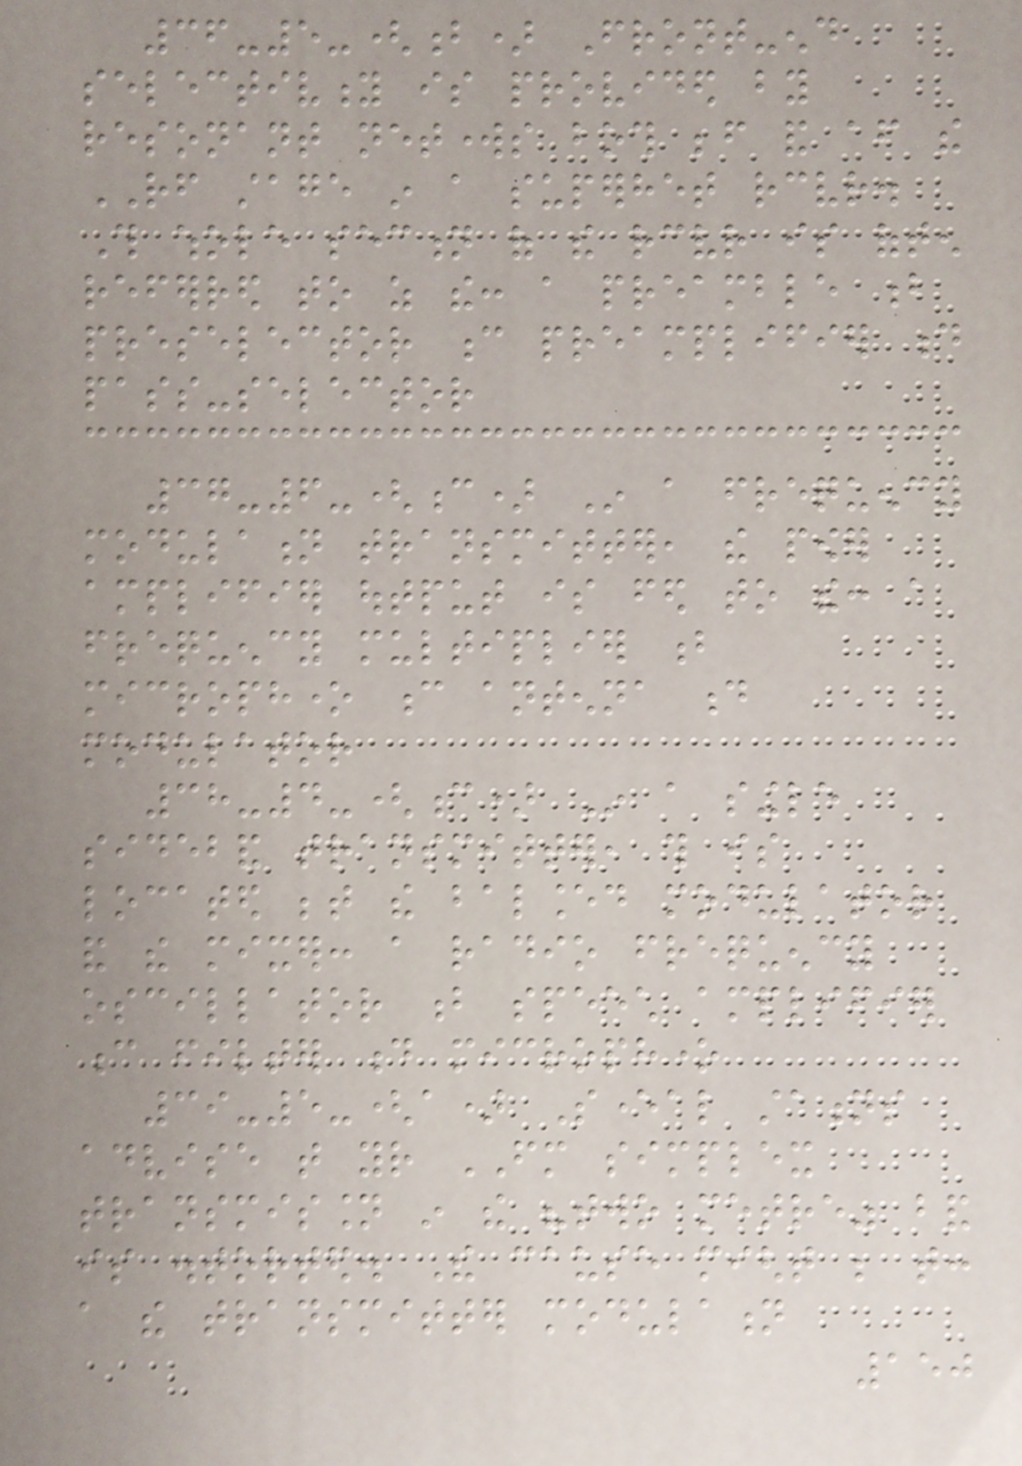36-5-(b) Front-end
selectivity is provided by
resonant networks both before and after the
RF stage in a superhet receiver.
This whole section of the receiver is often
referred to as the: a preamble b
preselector c preamplifier d
pass-selector
37-6-(c) In a frequency
modulation transmitter, the power
amplifier output is fed to the: a
frequency multiplier b
microphone c antenna d
modulator
38-4-(c) In a single
sideband transmitter, this is
located between the balanced modulator
and the mixer: a radio frequency
oscillator b speech amplifier
c filter d microphone
39-5-(a) Several stations
advise that your FM simplex
transmission in the "two metre" band
is distorted. The cause might be that:
a the transmitter modulation
150
